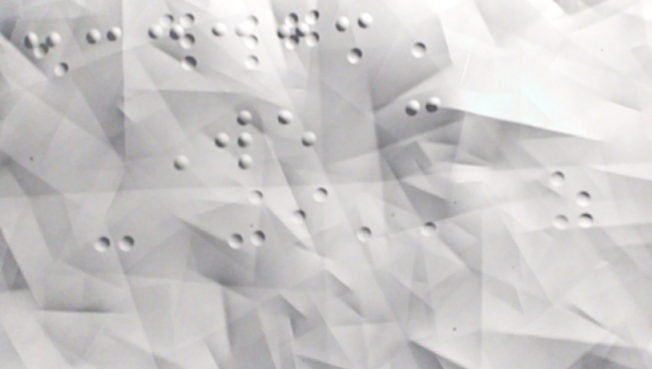We can
